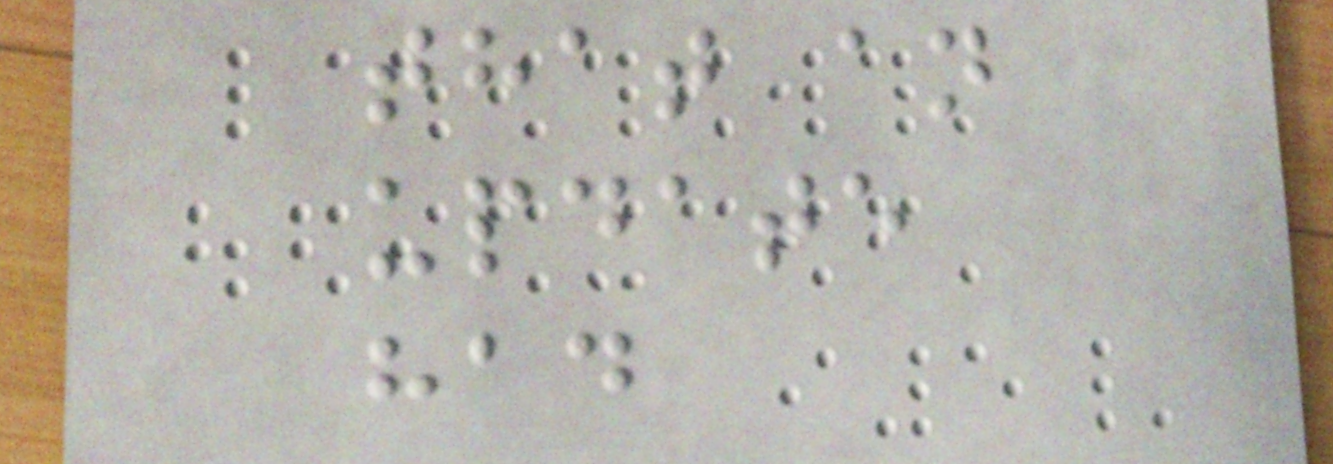that an
update
had
